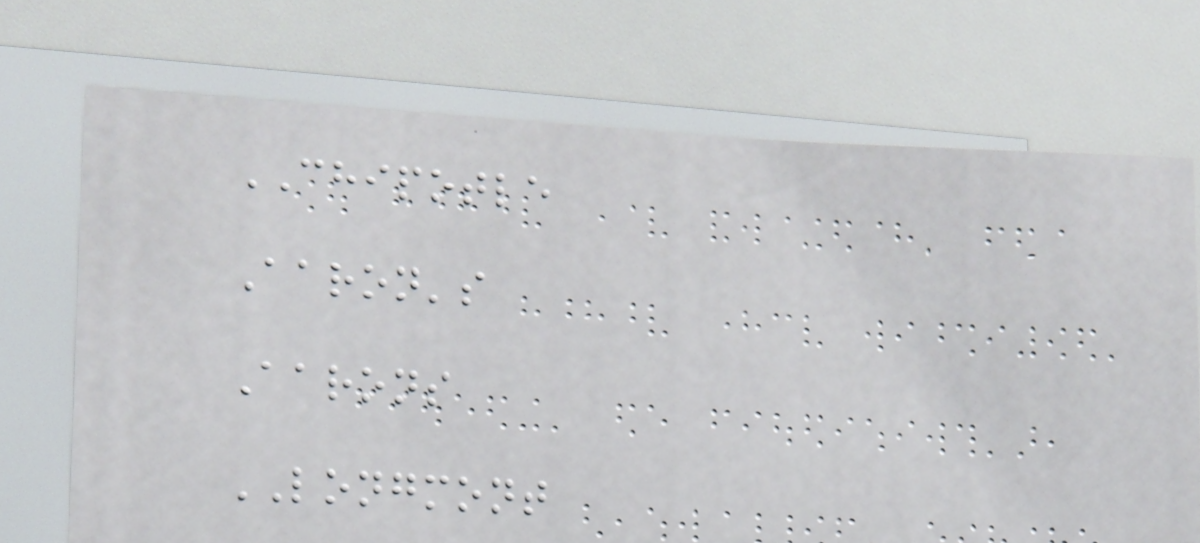CHIPOTLE
Aaron's
Aarons
LONGMONT
